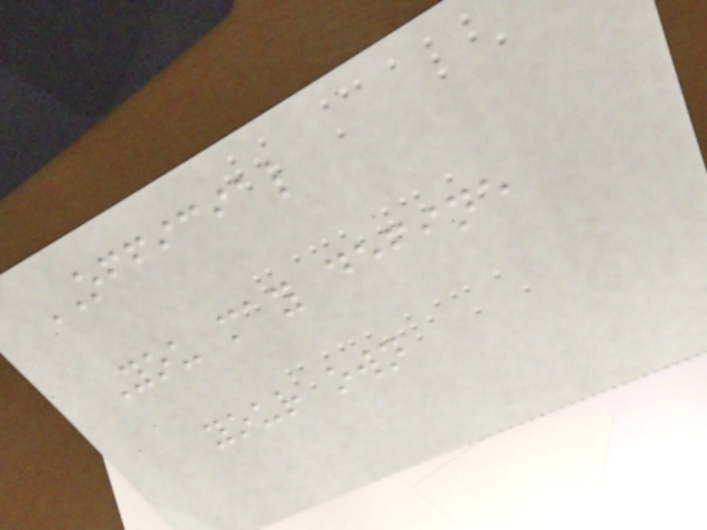OFFICIAL
You may define
your own
